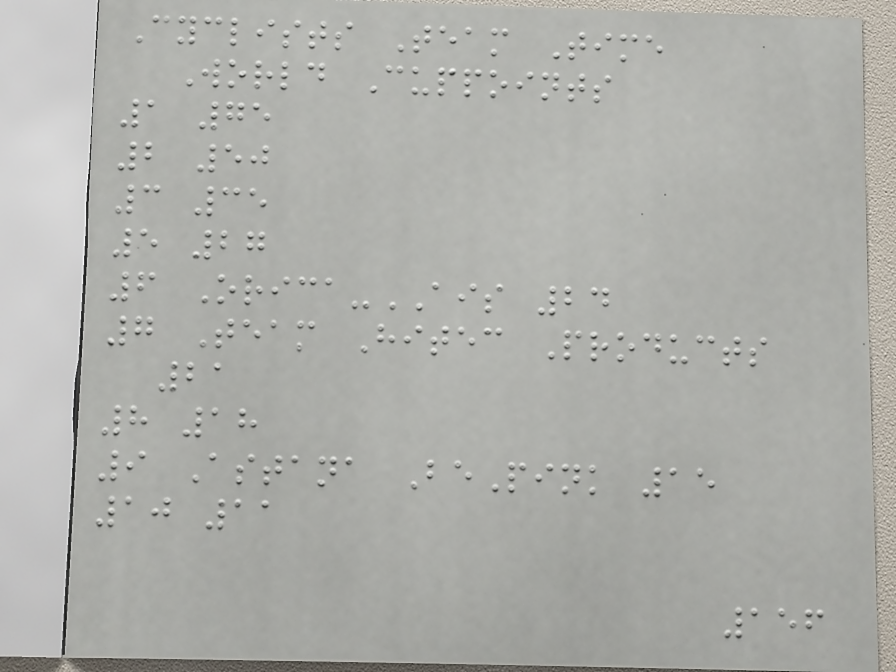Cyclists Team Time
World Cuppoints
1 75
2 50
3 35
5 27
6 Orica-AIS 24
7 Team Hitec Products
21
8 18
9 Astana BePink 15
10 11
156
